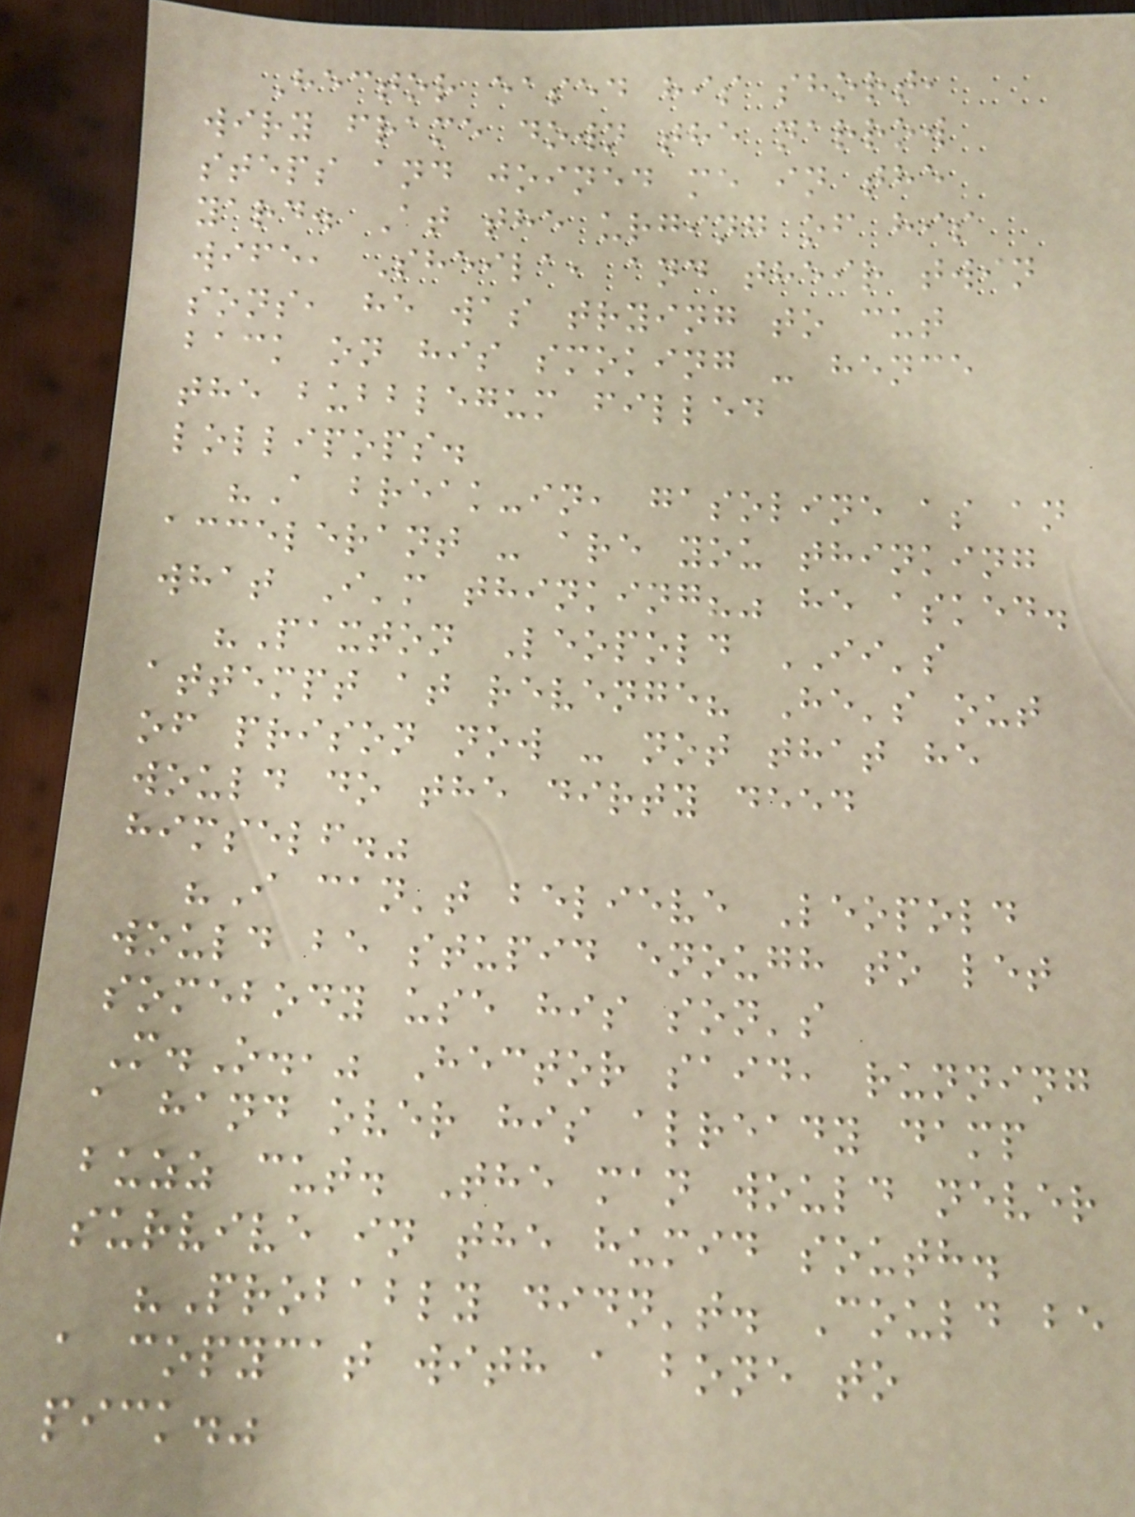Hector eased his short,
wiry frame down the narrow
steps and joined me in the
yard. At the urging of his
wife, Sheila, and their twin
sons, he was trying to cut
back on his smoking - hence
the bubblegum filled
lollipops.
"A break-in, gasoline as an
accelerant - are you thinking
what I'm thinking?" he asked.
"Paxton Leopold II's
attempt at revenge? He's out
of prison now - not that he
would do the dirty deed
himself."
"I can't believe Leopold
would be stupid enough to let
somebody use his son's
M.O.," Hector said, running
a hand over his already damp
buzz cut. The man would never
survive in the humid south.
"Probably didn't. Could be
a copycat with a bone to
pick."
